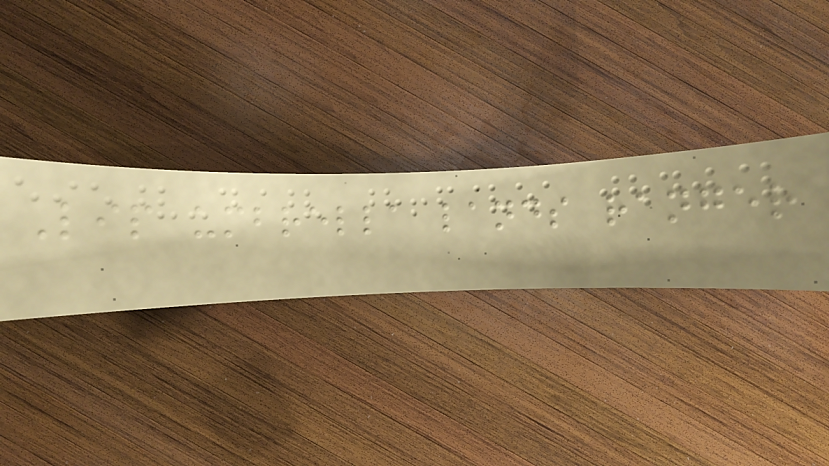Lip umbrella lands ranger
